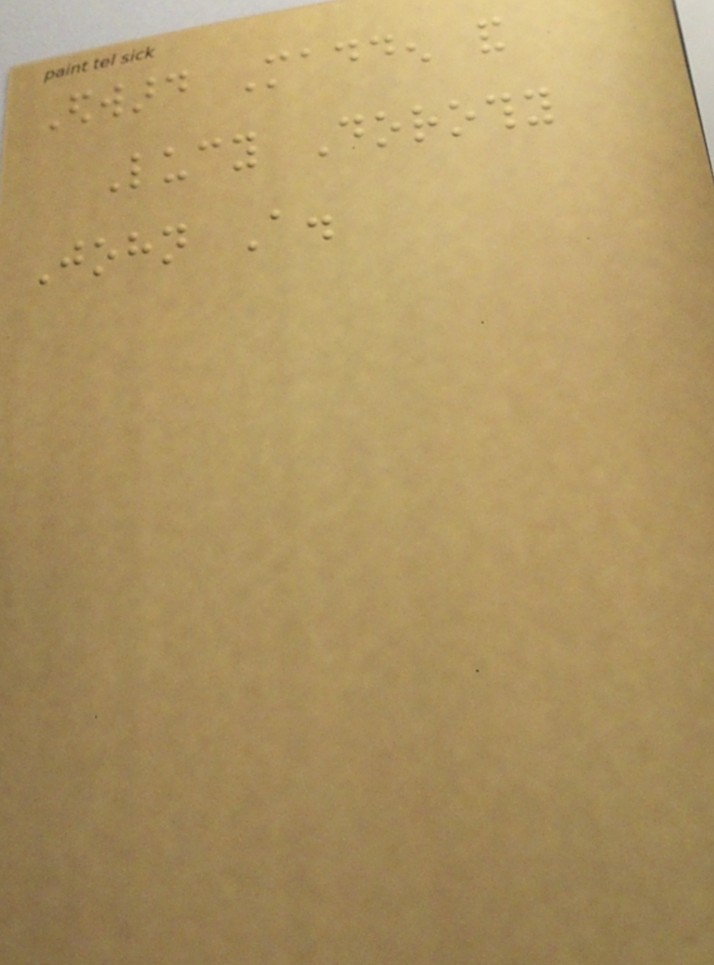Edward Madden and
Lucy Dorothy
John A.
